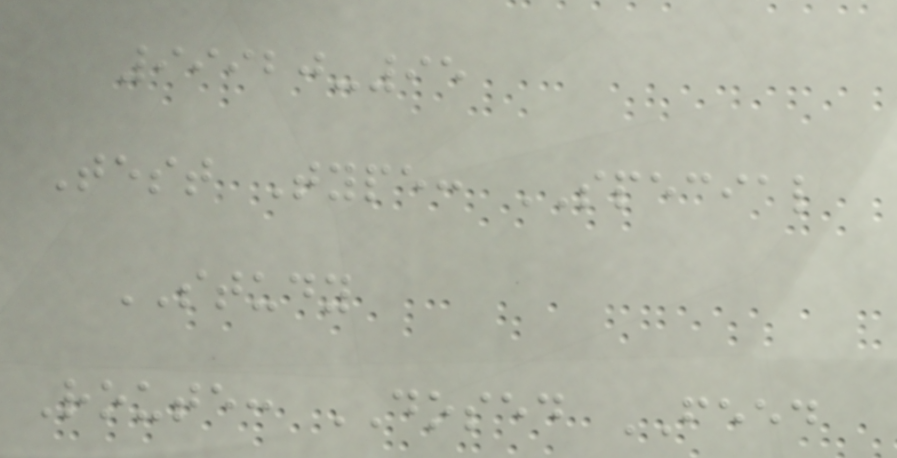99920-95
Test Type: SPECIAL
STUDY
Route: DOSED FEED
